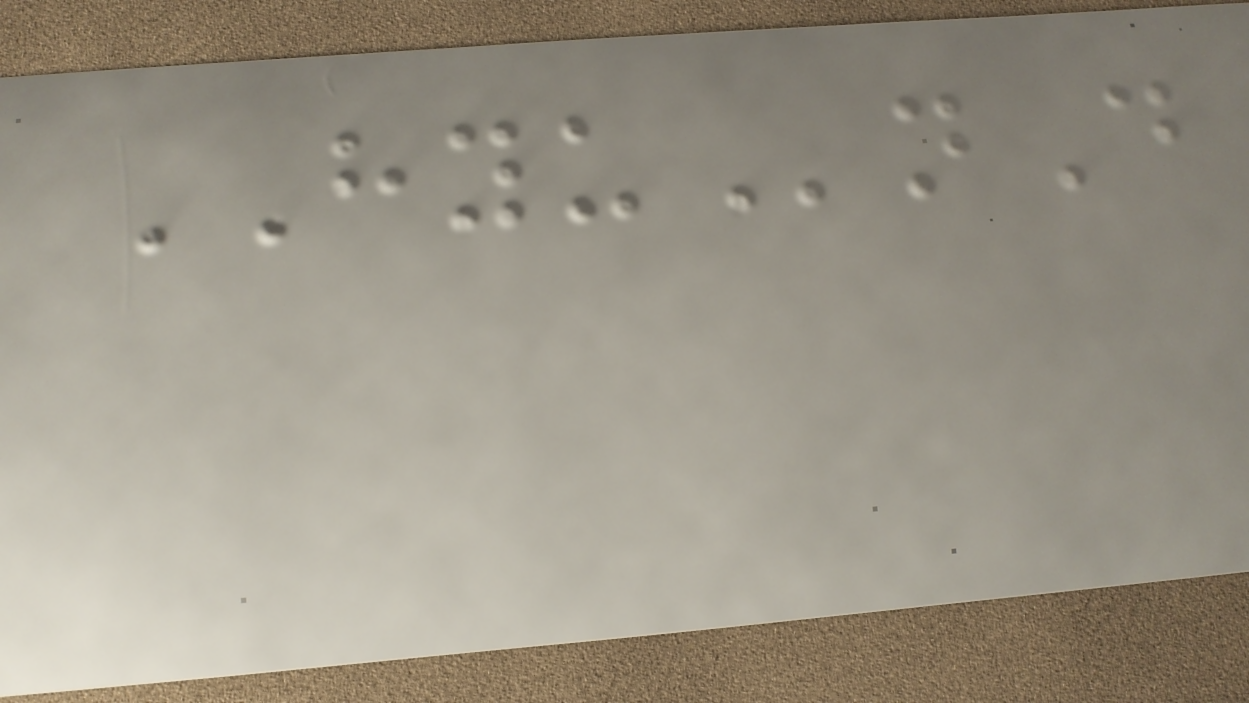HYUnD
